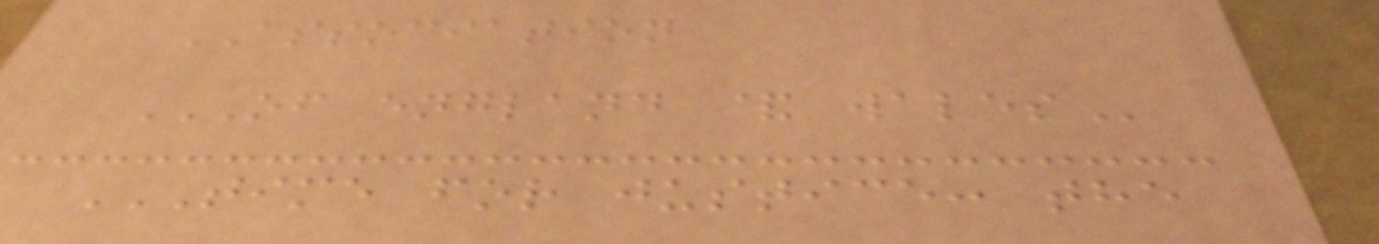ASSOCIATION
OF ENGLAND & WALES
TIME FOR JUSTICE: THE
